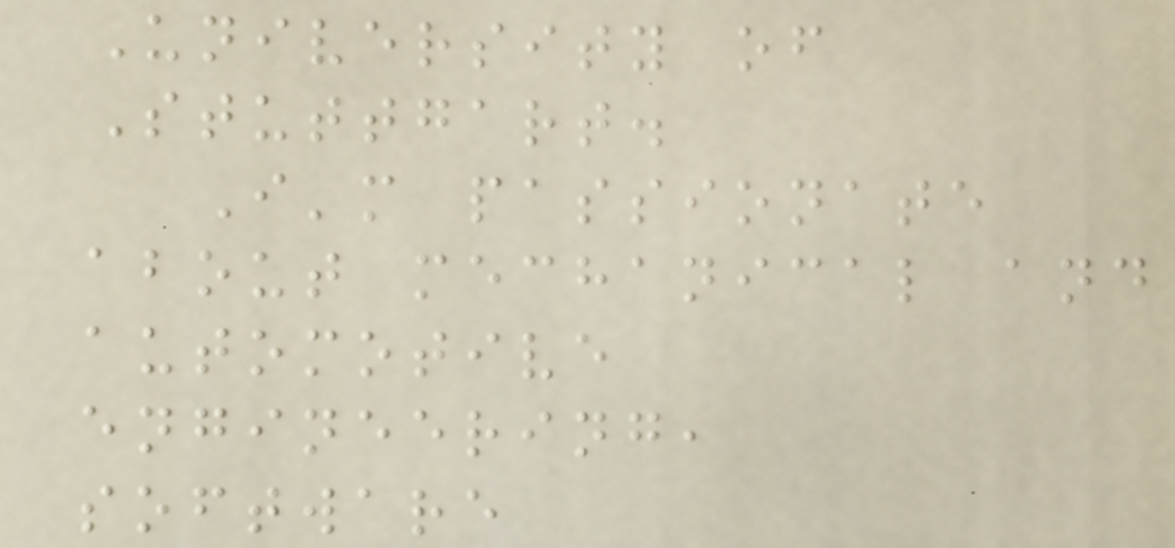University of
Stuttgart.
I'm passionate
about mechanical and
automotive
engineering,
software
